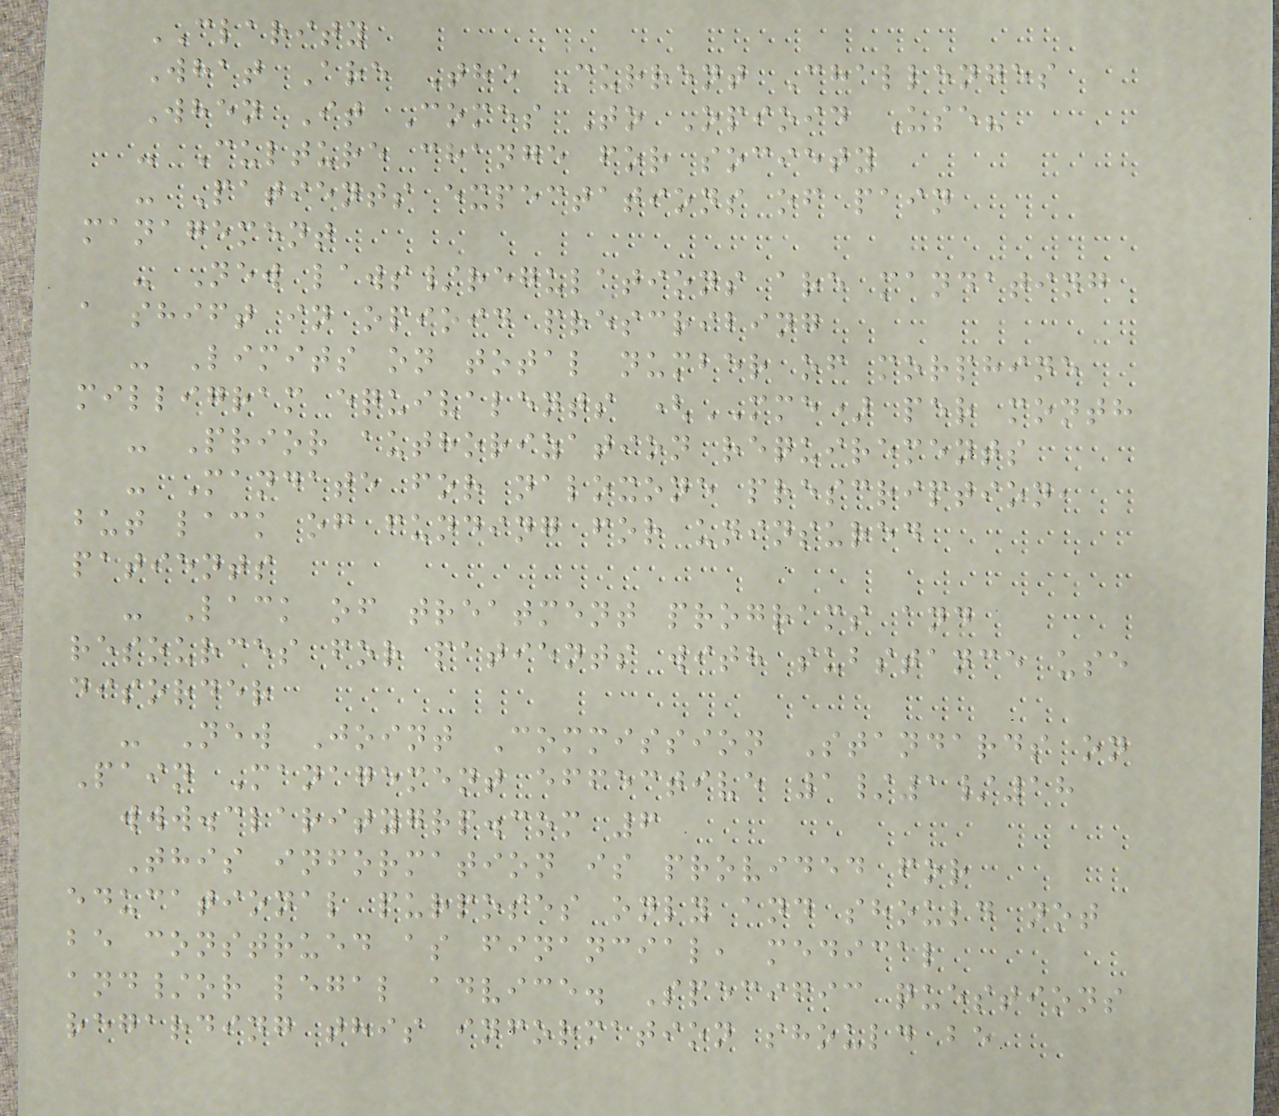CLARITY
What Are The Current Challenges
When It Comes To Opioid Use?
- Culture change for society
- Patients expectations of pain
management
- New laws/regulations are mandating
a shift in opioid prescribing
- Limits on total number of morphine
milligram equivalents (MME) per month
- Prior authorization requirements
- Mandate for naloxone prescription,
but lack of funding for uninsured
patients
- Lack of treatment programs and
resources for patients with substance use
disorder
- New Joint Commission Standards on
Pain Management effective 1/1/18
www.claritygrp.com 6
This information is provided for
educational purposes only and should not
be construed as financial, medical
and/or legal advice. Specific questions
regarding this information should be
